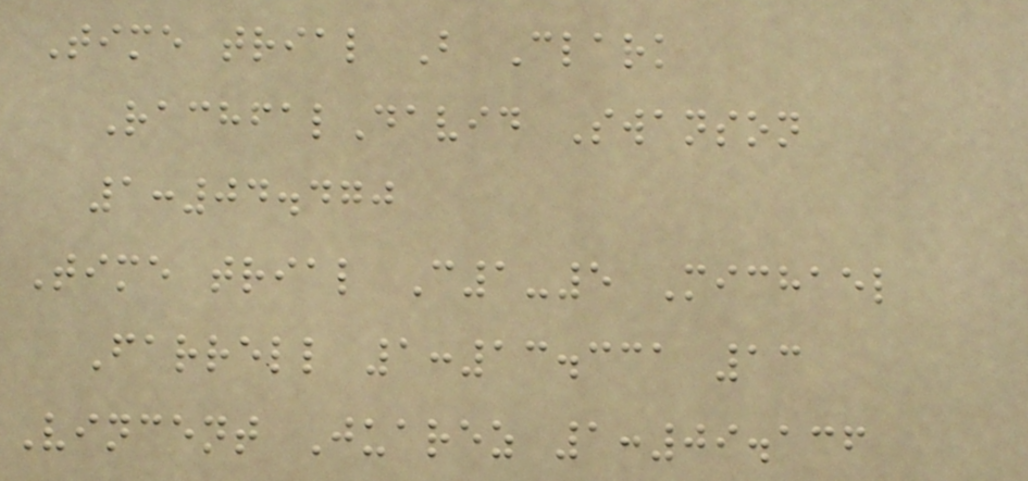Time trial B Clark
RachfalDavid Swanson
1:04.470
Time trial C1-5 Michael
Farrell 1:13.331 13
Vincent Juarez 1:09.136
